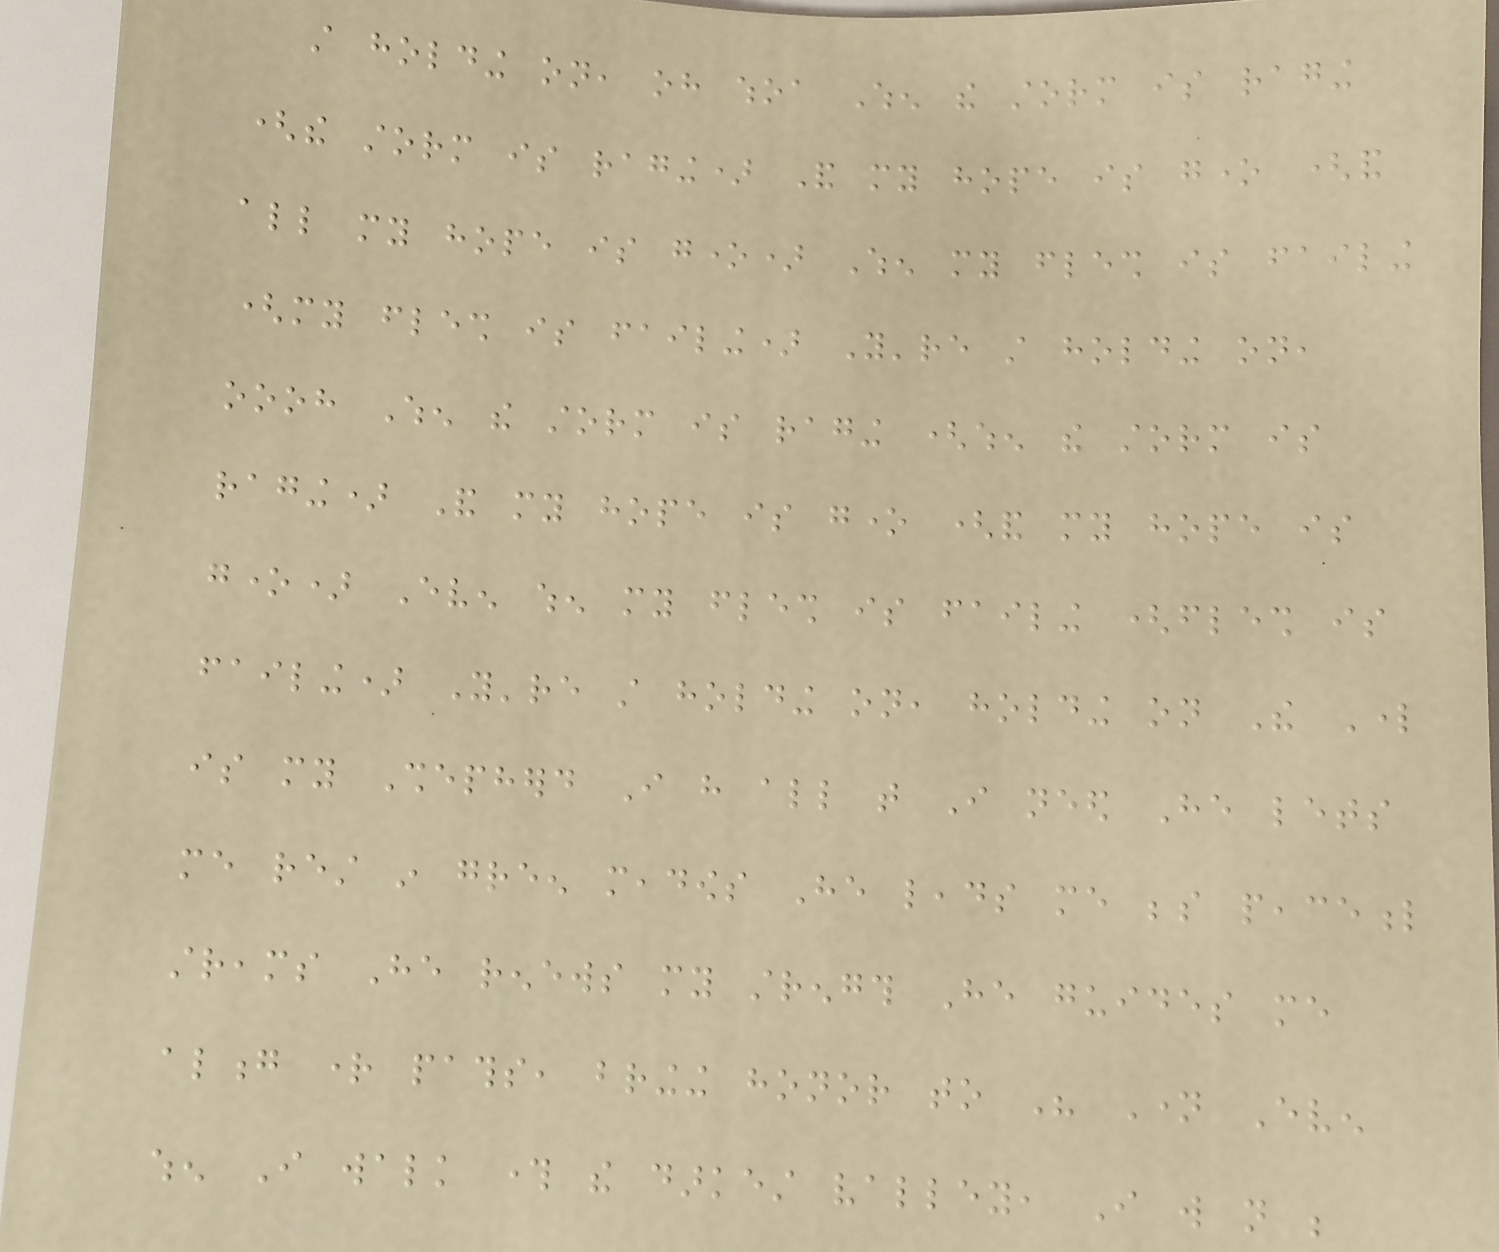still holding on, oh whoa When the storm is raging
(the storm is raging) And my hope is gone (and
all my hope is gone) When my flesh is failing
(my flesh is failing) You're still holding on,
oooh When the storm is raging (when the storm is
raging) And my hope is gone (and my hope is
gone) Even when my flesh is failing (flesh is
failing) You're still holding on, holding on The Lord
is my Shepherd I have all that I need He lets
me rest in green meadows He leads me beside peaceful
streams He renews my strength He guides me
along right paths, bringing honor to His Name Even
when I walk through the darkest valley, I will not be
